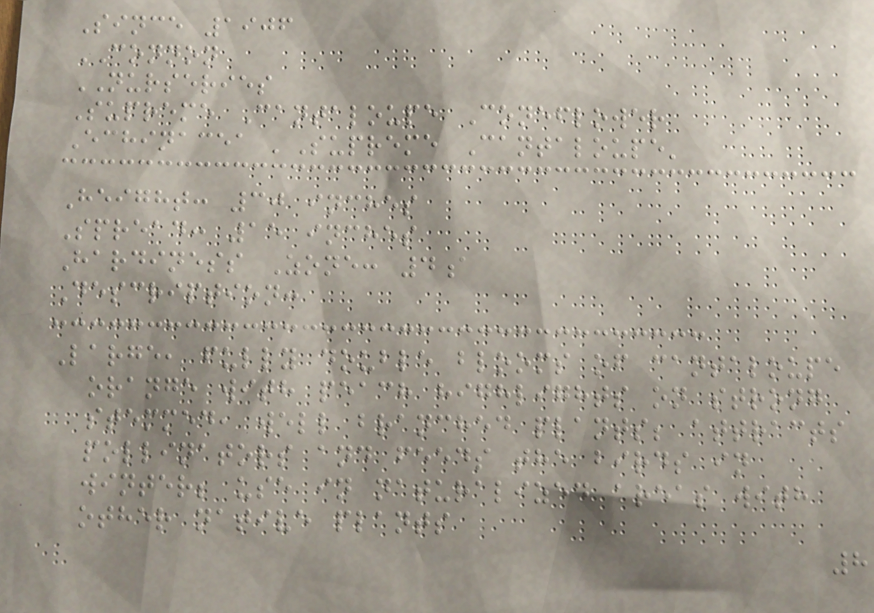Since 1906
CONNON
NURSERIES
Supreme Cantaloupe Coneflower
Echinacea 'Supreme Cantaloupe'
Height: 30 inches
Spread: 15 inches
Hardiness Zone: 4a
Description:
Large, fully double blooms of cantaloupe
orange with peach highlights on strong
stemmed, well branched plants; attracts
pollinators and feeds the birds in
winter; use in naturalized areas with
other native plants
8
